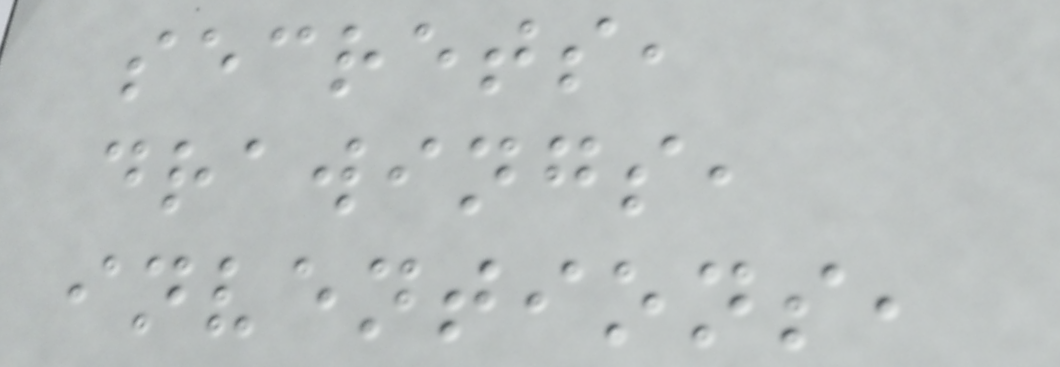secrets,
drawings,
inventions,
